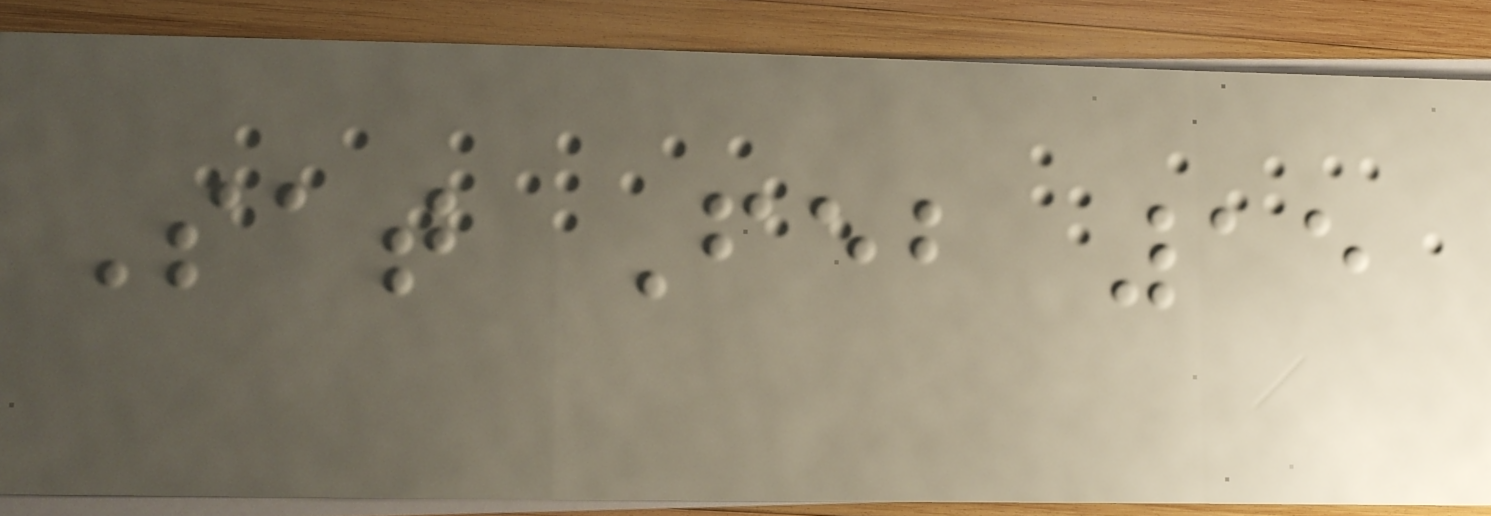Sat Feb 15
